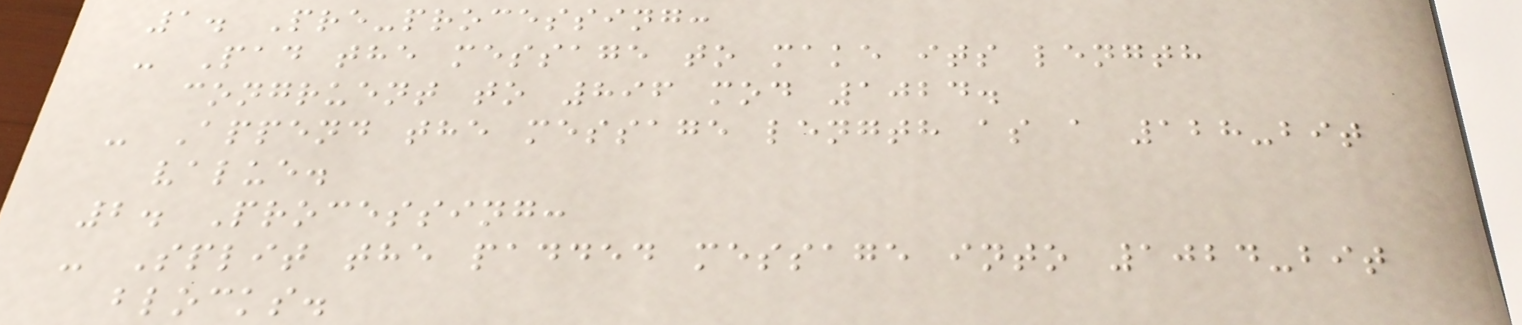1. Pre-processing:
- Pad the message to make its length
congruent to 896 mod 1024.
- Append the message length as a 128-bit
value.
2. Processing:
- Split the padded message into 1024-bit
blocks.
